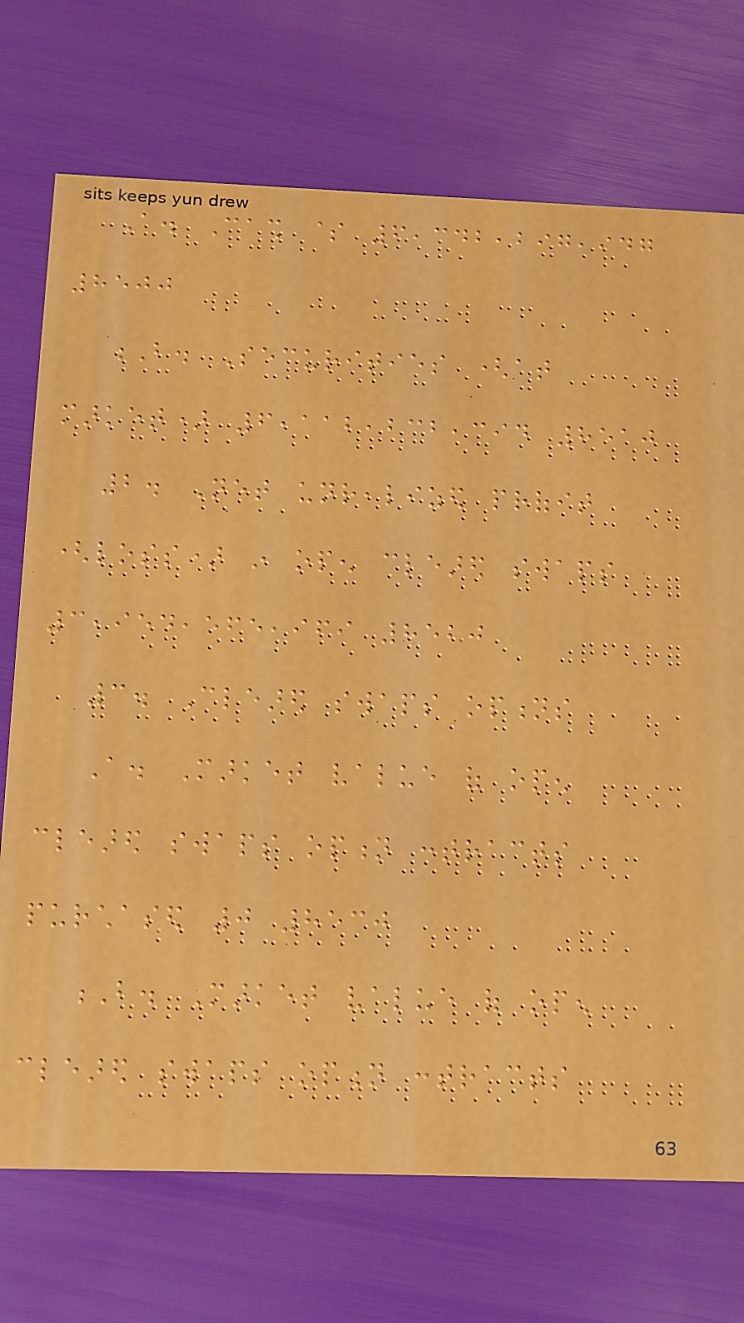A. Cash $ 6,342,297,947
8500
B. Securities (at
market) 6,112,232,394 8510
2. Net unrealized profit
(loss) in open cleared swaps
3,954,565,969 8520
3. Cleared swaps options
A. Market value of open
cleared swaps option contracts
purchased 0 8530
B. Market value of open
cleared swaps option contracts
